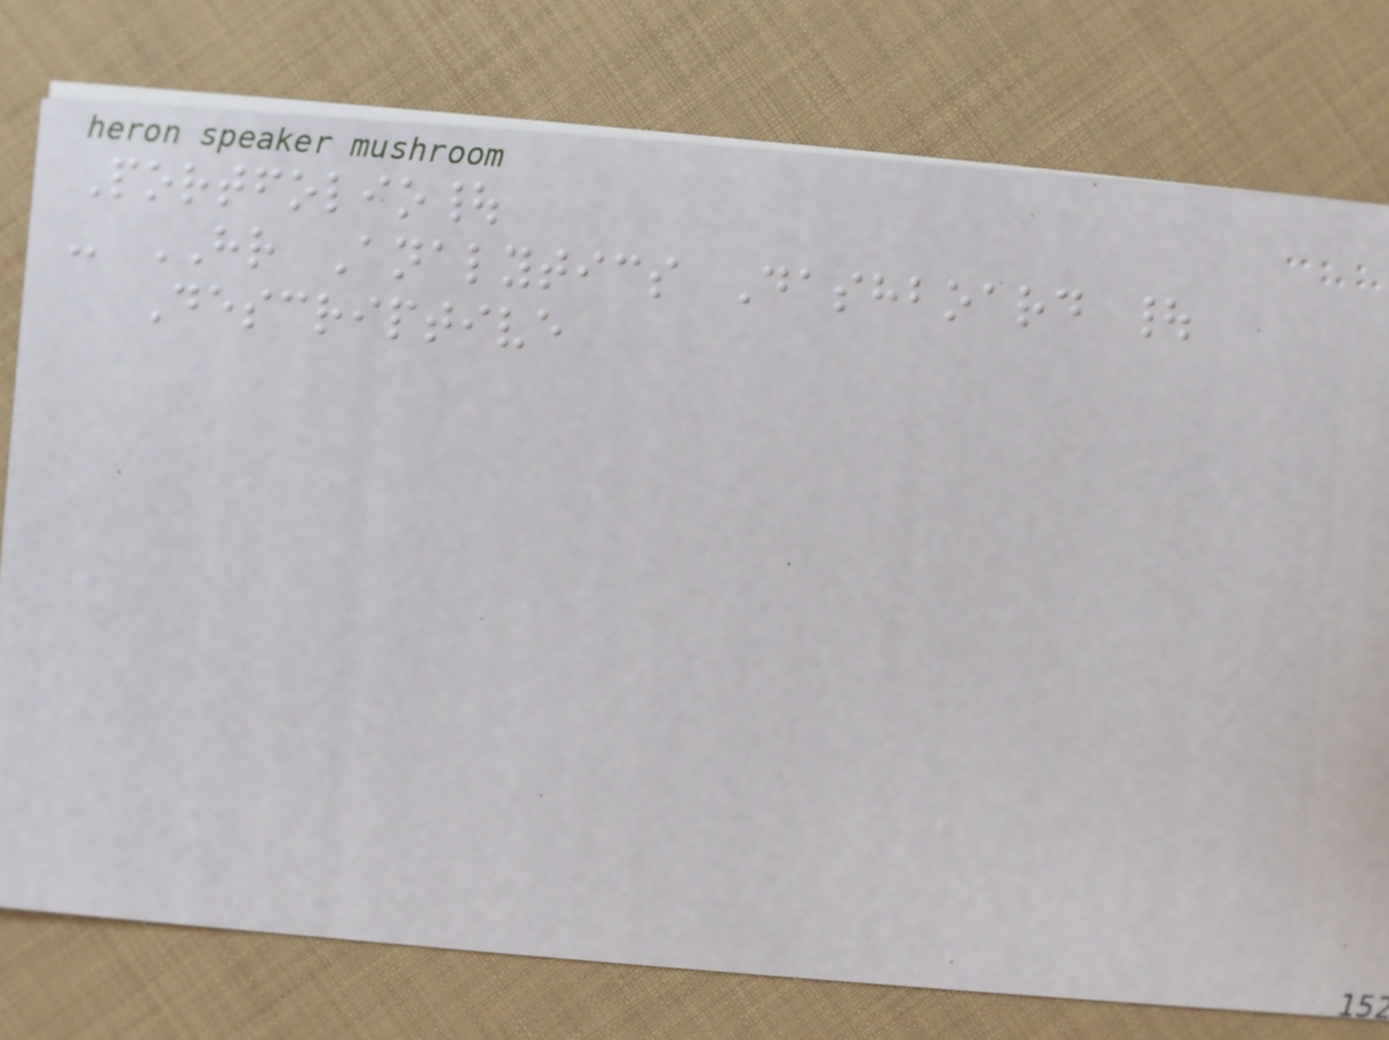Portfolio|
- HR Analytics Dashboard |
Descriptive
